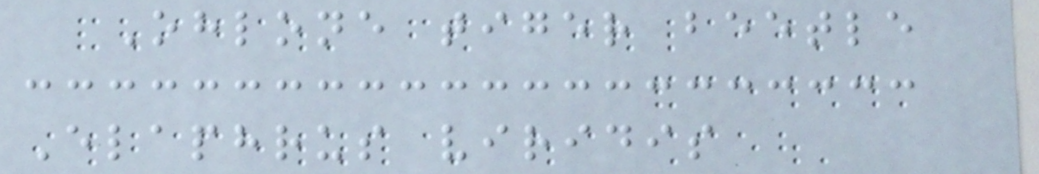Ohlone tiger beetle
Elaphrus viridis
